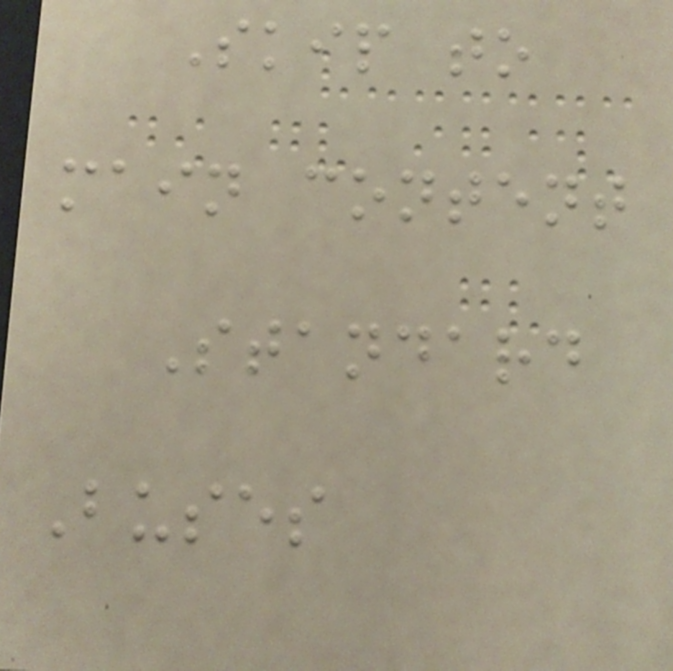Skip to
main content
Standard
Buses
